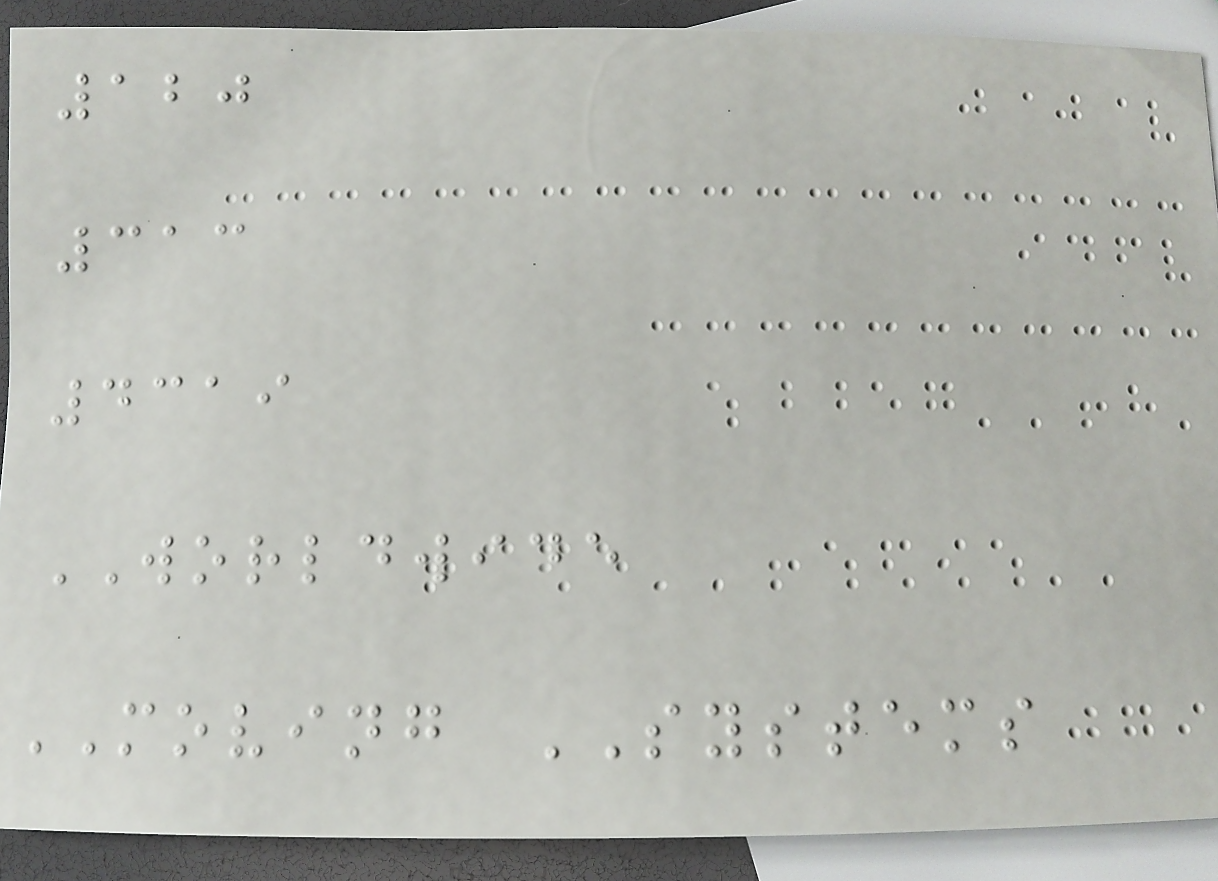120
313
4319
WORLDWIDE
MOVING SYSTEMS
